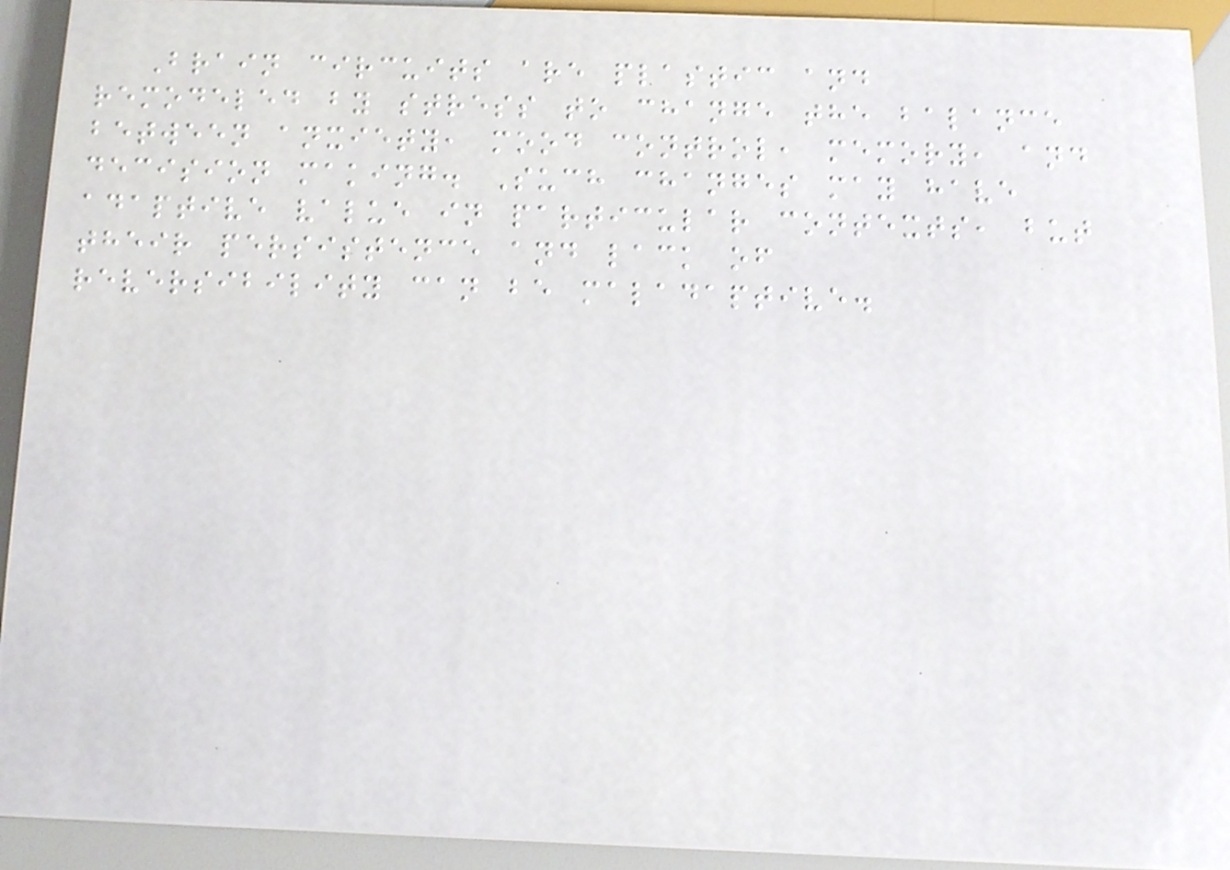Brain circuits are plastic and
remodeled by stress to change the balance
between anxiety, mood control, memory, and
decision making. Such changes may have
adaptive value in particular contexts, but
their persistence and lack of
reversibility can be maladaptive.
